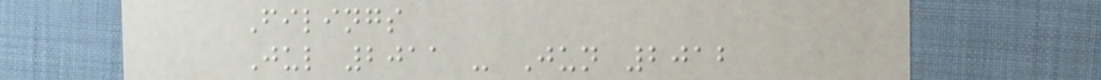Filings
Jul 2011 - Jun 2012
